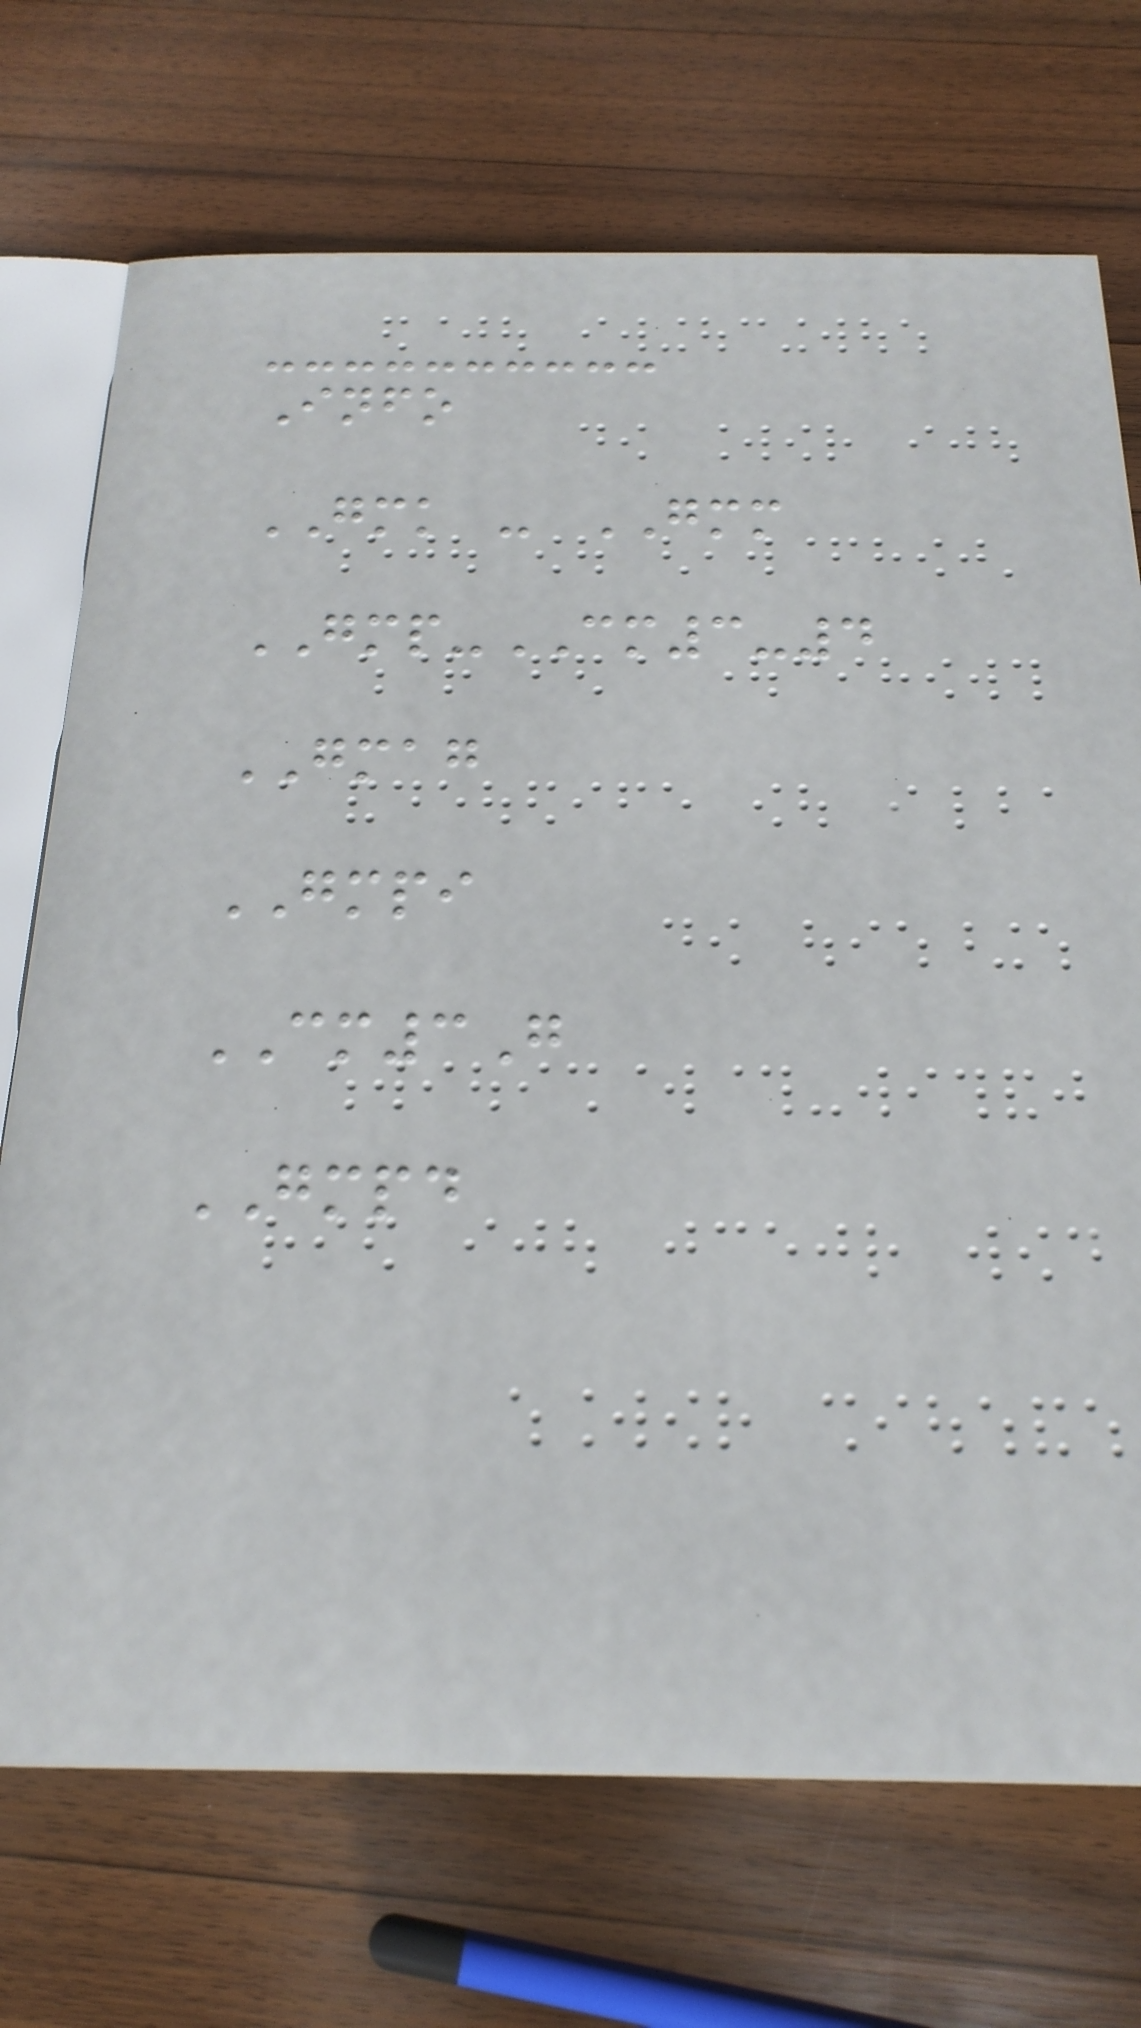Info
GMK - GMM
GMP-CM3-4
GMAG
GMPI
CM3G
GMPD
